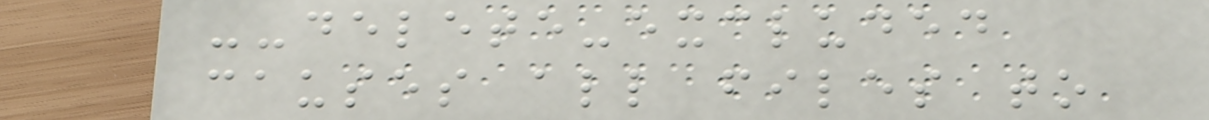--delete-excluded
causes all files to
